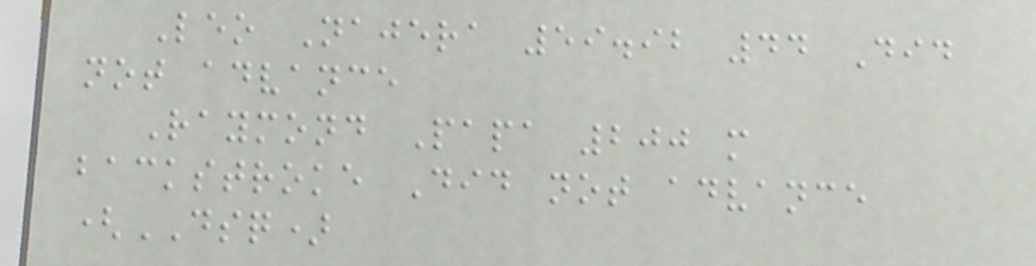Leo Najera 59.92 44 Did
not advance
Raymond Papa 200 m
backstroke Did not advance
(DSQ)
